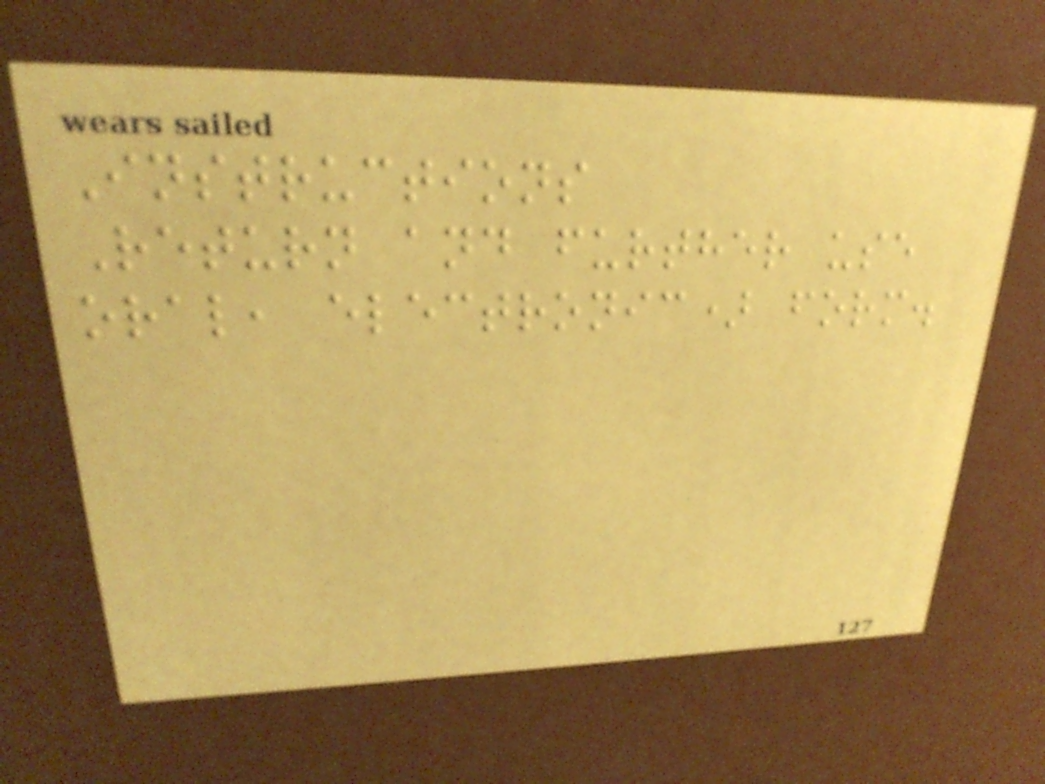Instructions
Return and further use
oral, electronic) form.
